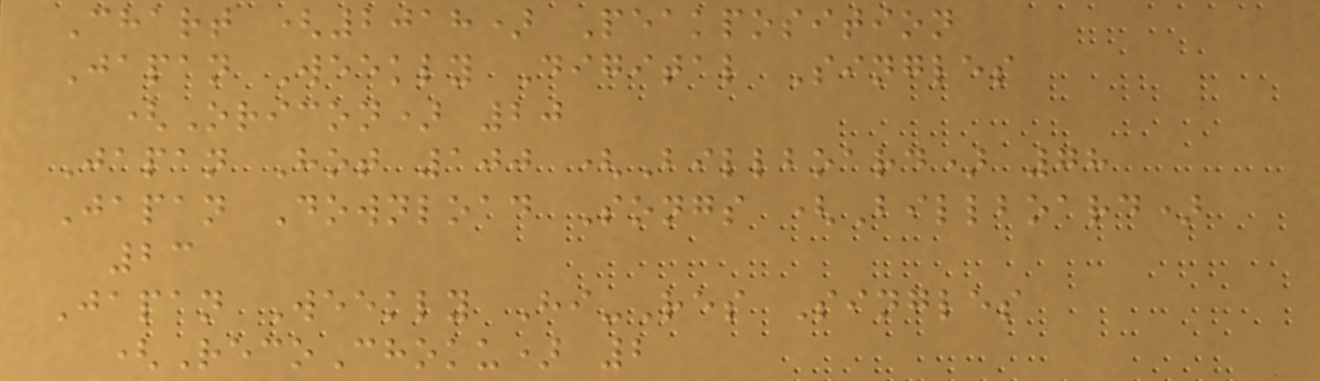Chart (2018) Peakposition
Japan Weekly Digital Singles
(Oricon) 20
Japan Hot 100 (Billboard) 78
Japan Download Songs (Billboard)
23
Japan Weekly Hi-Res Singles
(RecoChoku) 2
